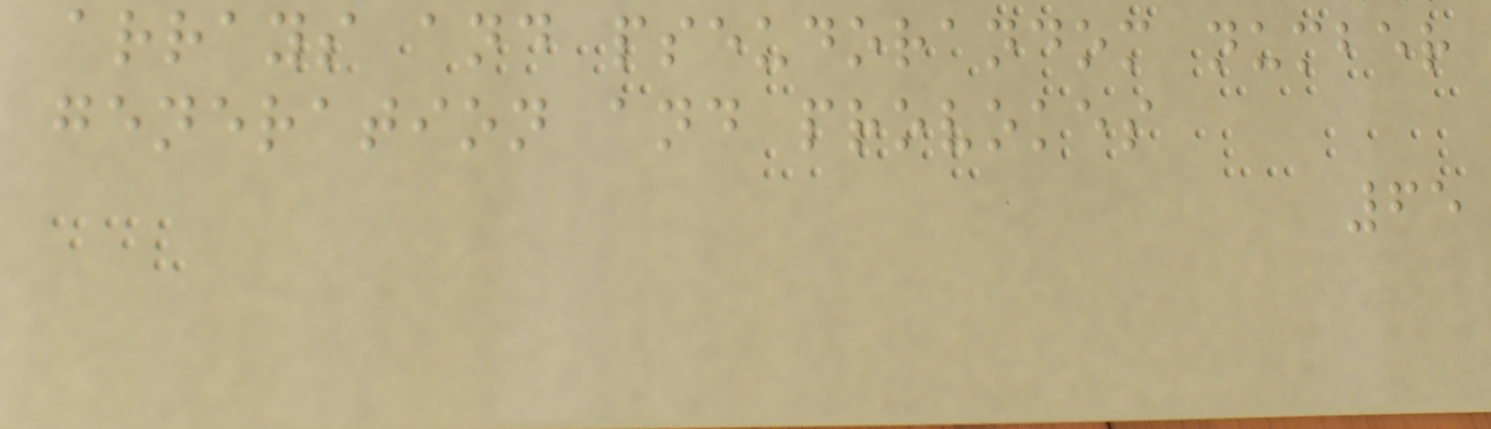arrays and pseudorandom number
generation and provokes
65
